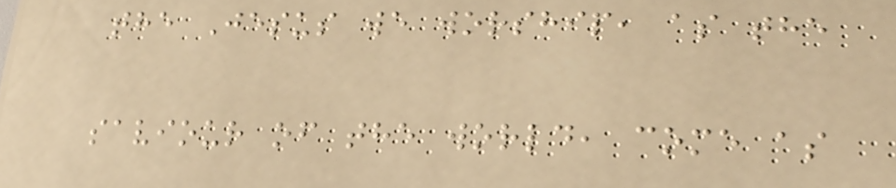the Jesus we worship, as the
saviour of the world, come as
